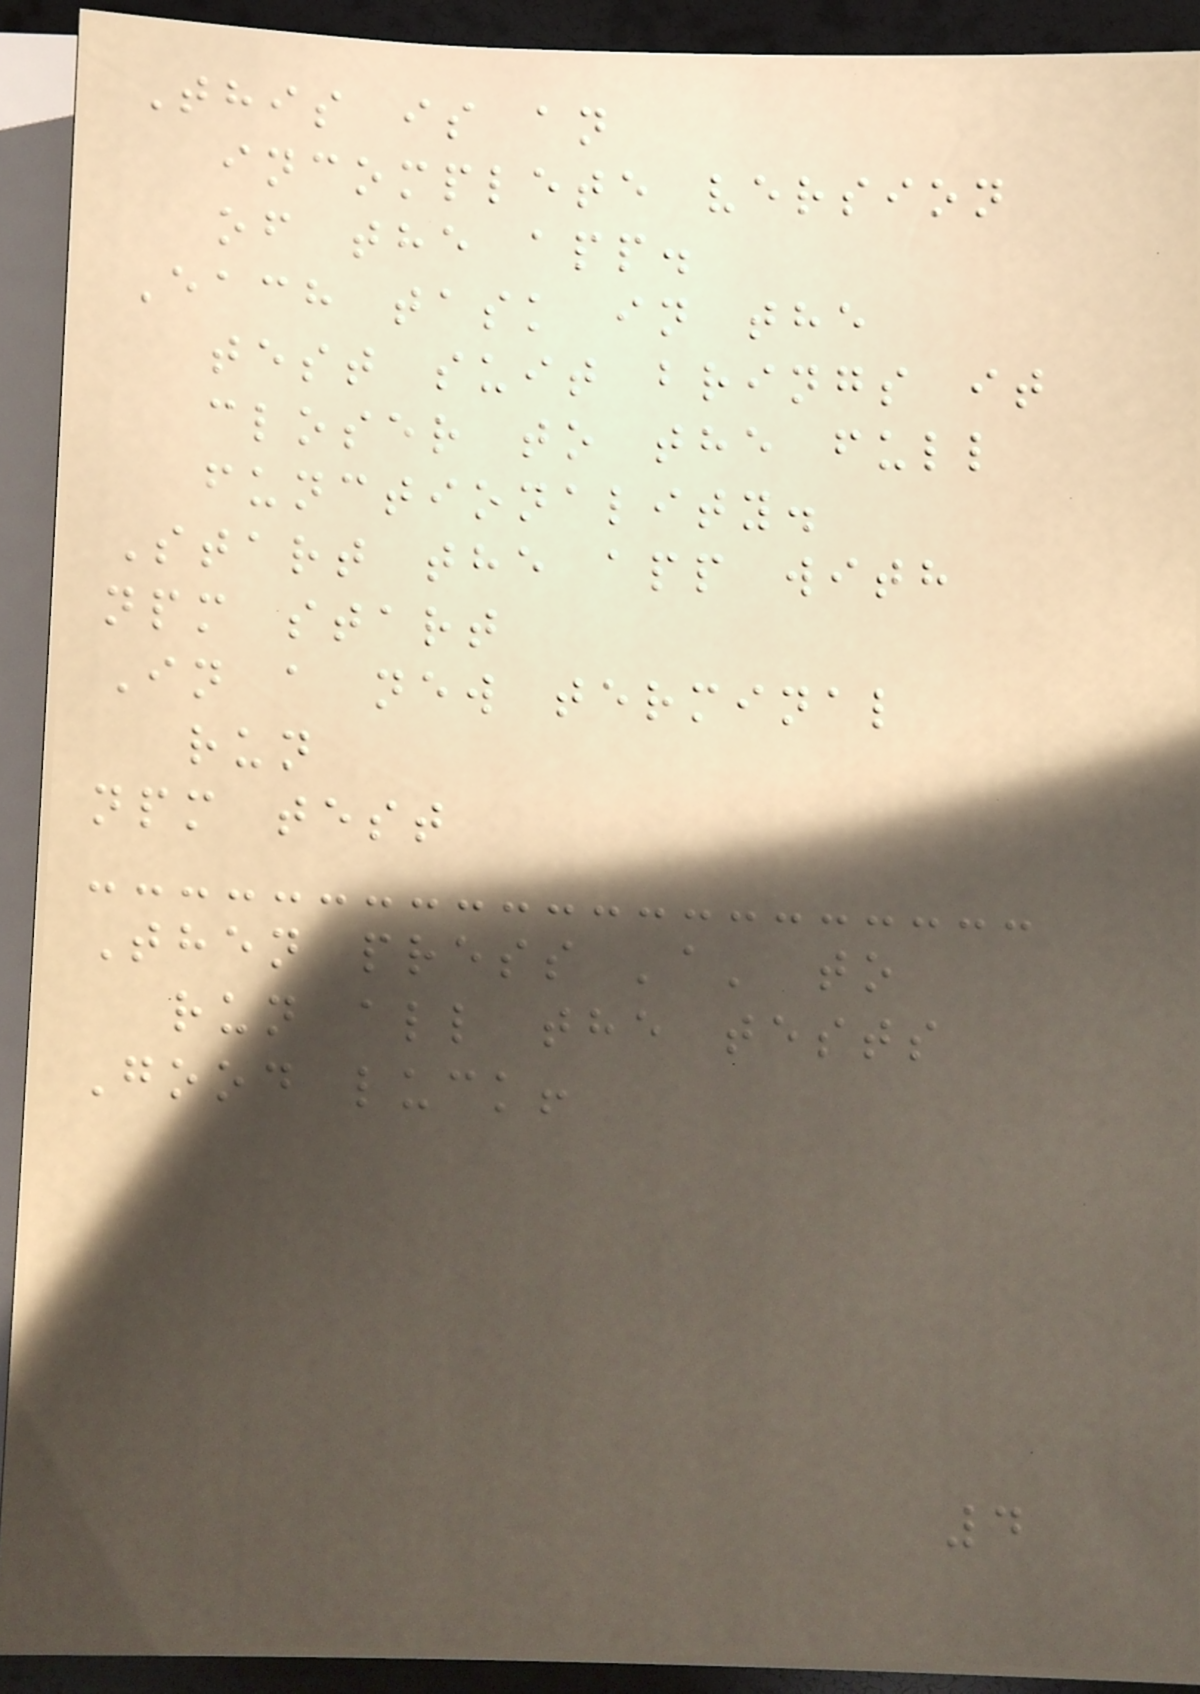This is an
incomplete version
of the app.
Each task in the
test suit brings it
closer to the full
functionality.
Start the app with
npm start
In a new terminal
run
npm test
Then press 'a' to
run all the tests
Good luck!
4
